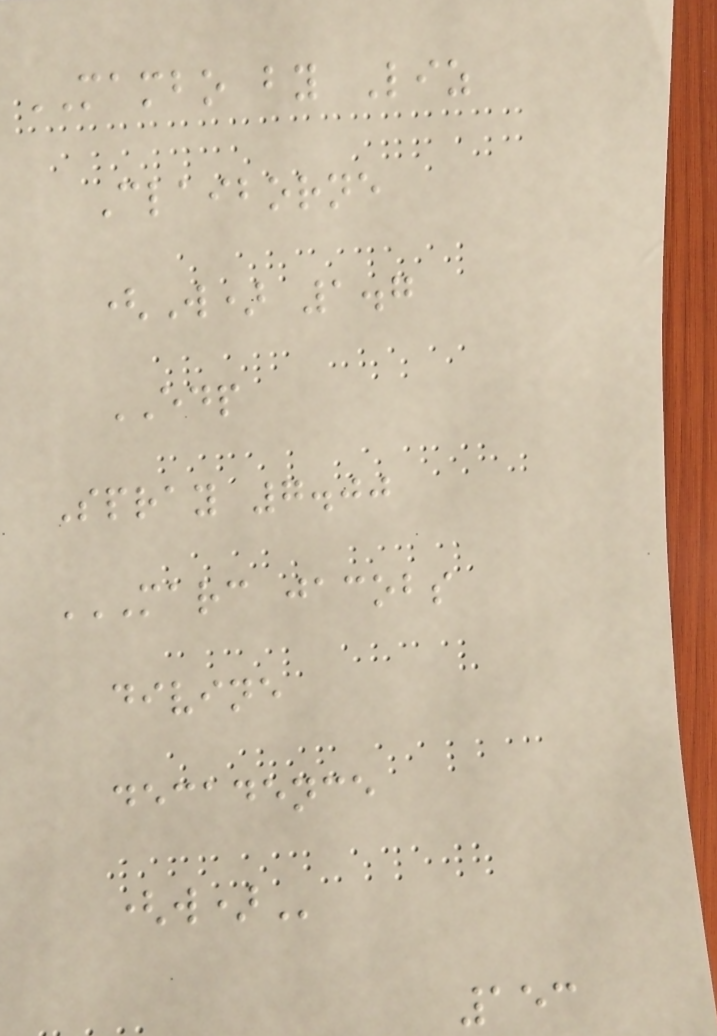MAMBO by Liz
Claiborne
(W) 1.7
EDP
Spray 7.00
MARC JACOBS
DIVINE
DECADENCE
(W)
153
